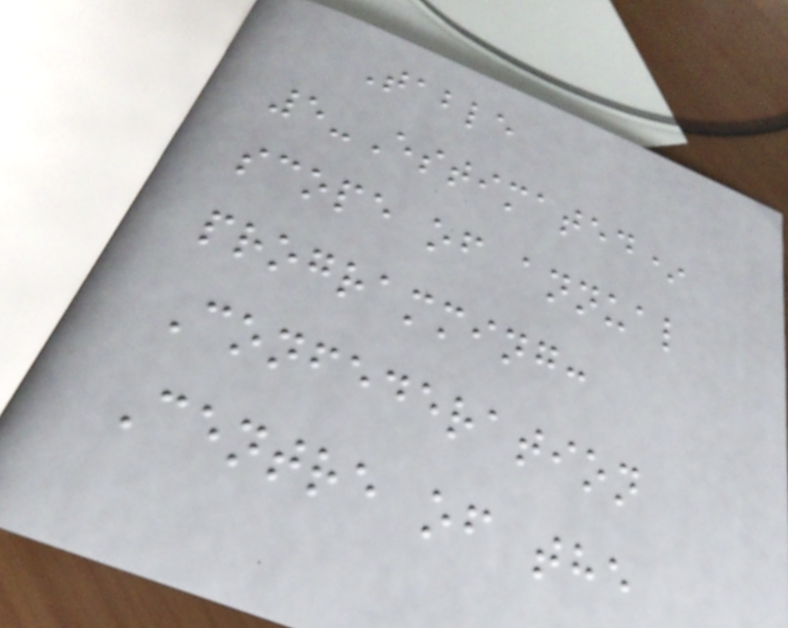Table
5-Estimated*
scope of annual
programming:
Confederation
Centre of the
